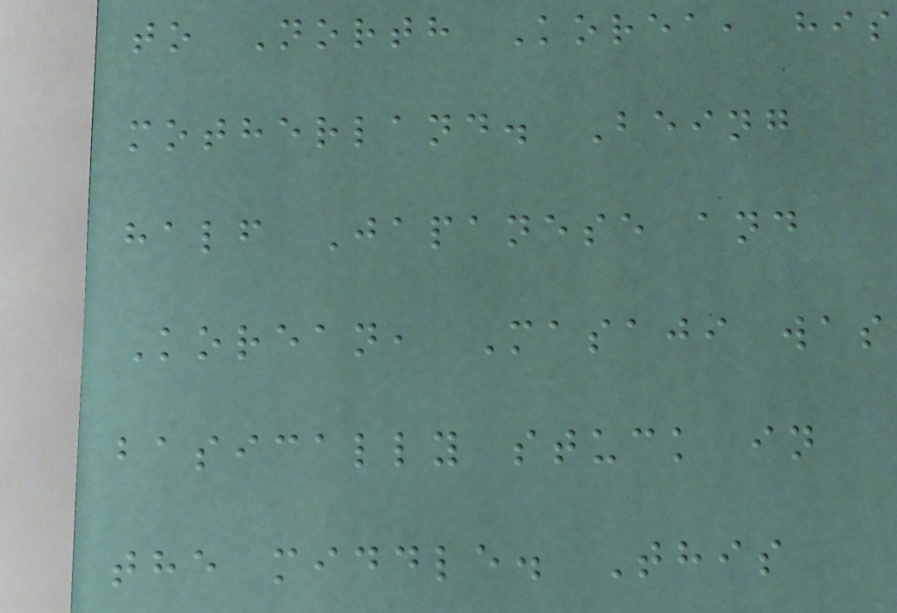to North Korea, his
motherland. Being
half Japanese and
Korean, Masaji was
basically stuck in
the middle. This
